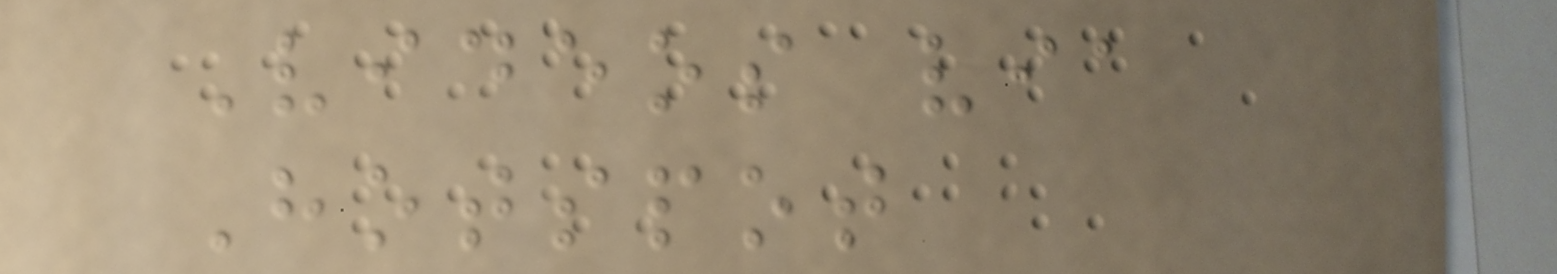Videos via
Hotspot
